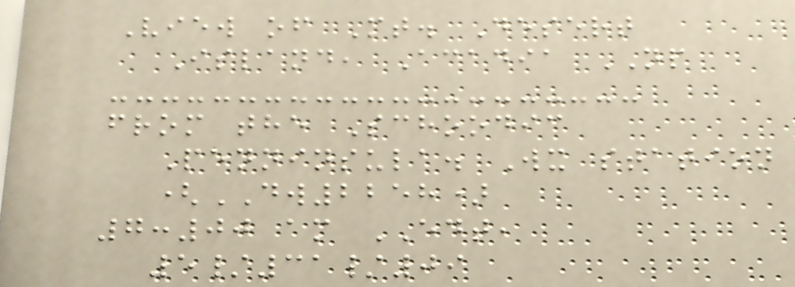View of Mt. Desert
Island, Acadia NP
from the Schoodic
Penninsula. Wx station
(DW2258)
7:00 am EDT,
5/31/09
